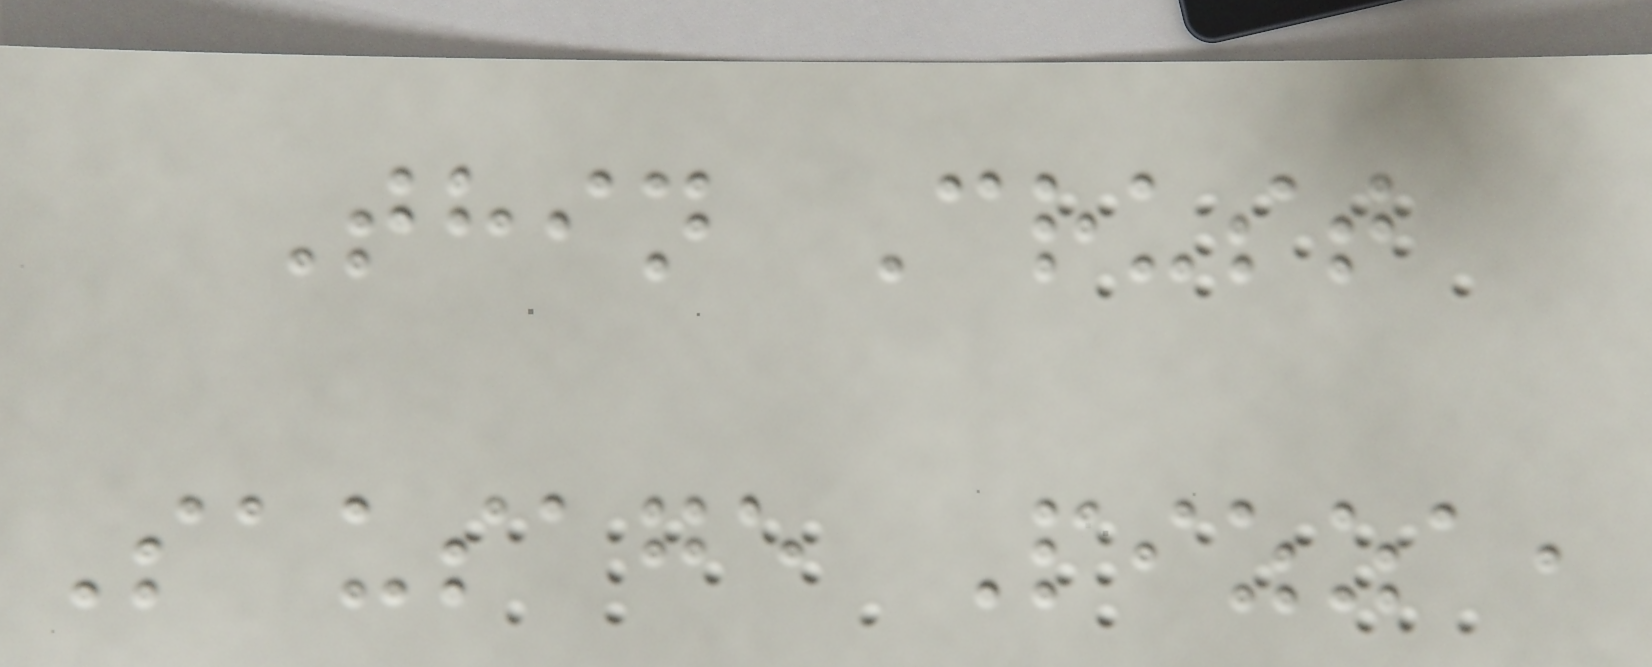Thin Crust
Sausage Pizza,
